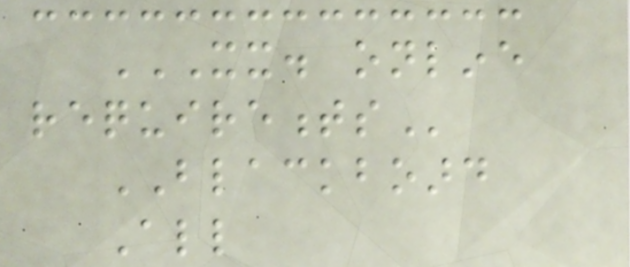XX. ONLINE
REQUIREMENTS
BLACKBOARD
All
